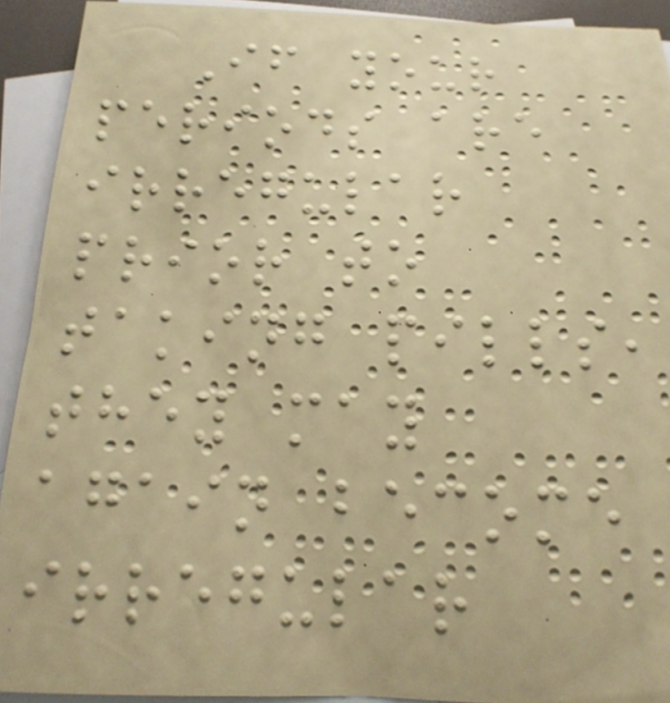If your
periods are
irregular
prior to
taking pills,
they may
again become
irregular
